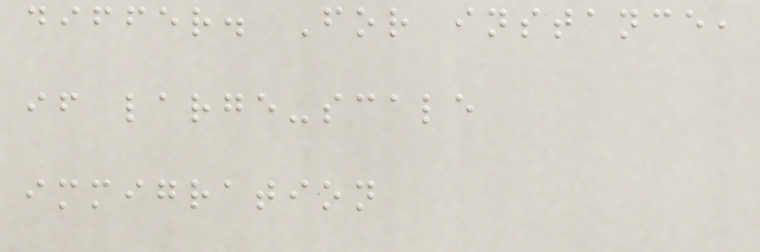differ. For instance,
if large-scale
immigration
